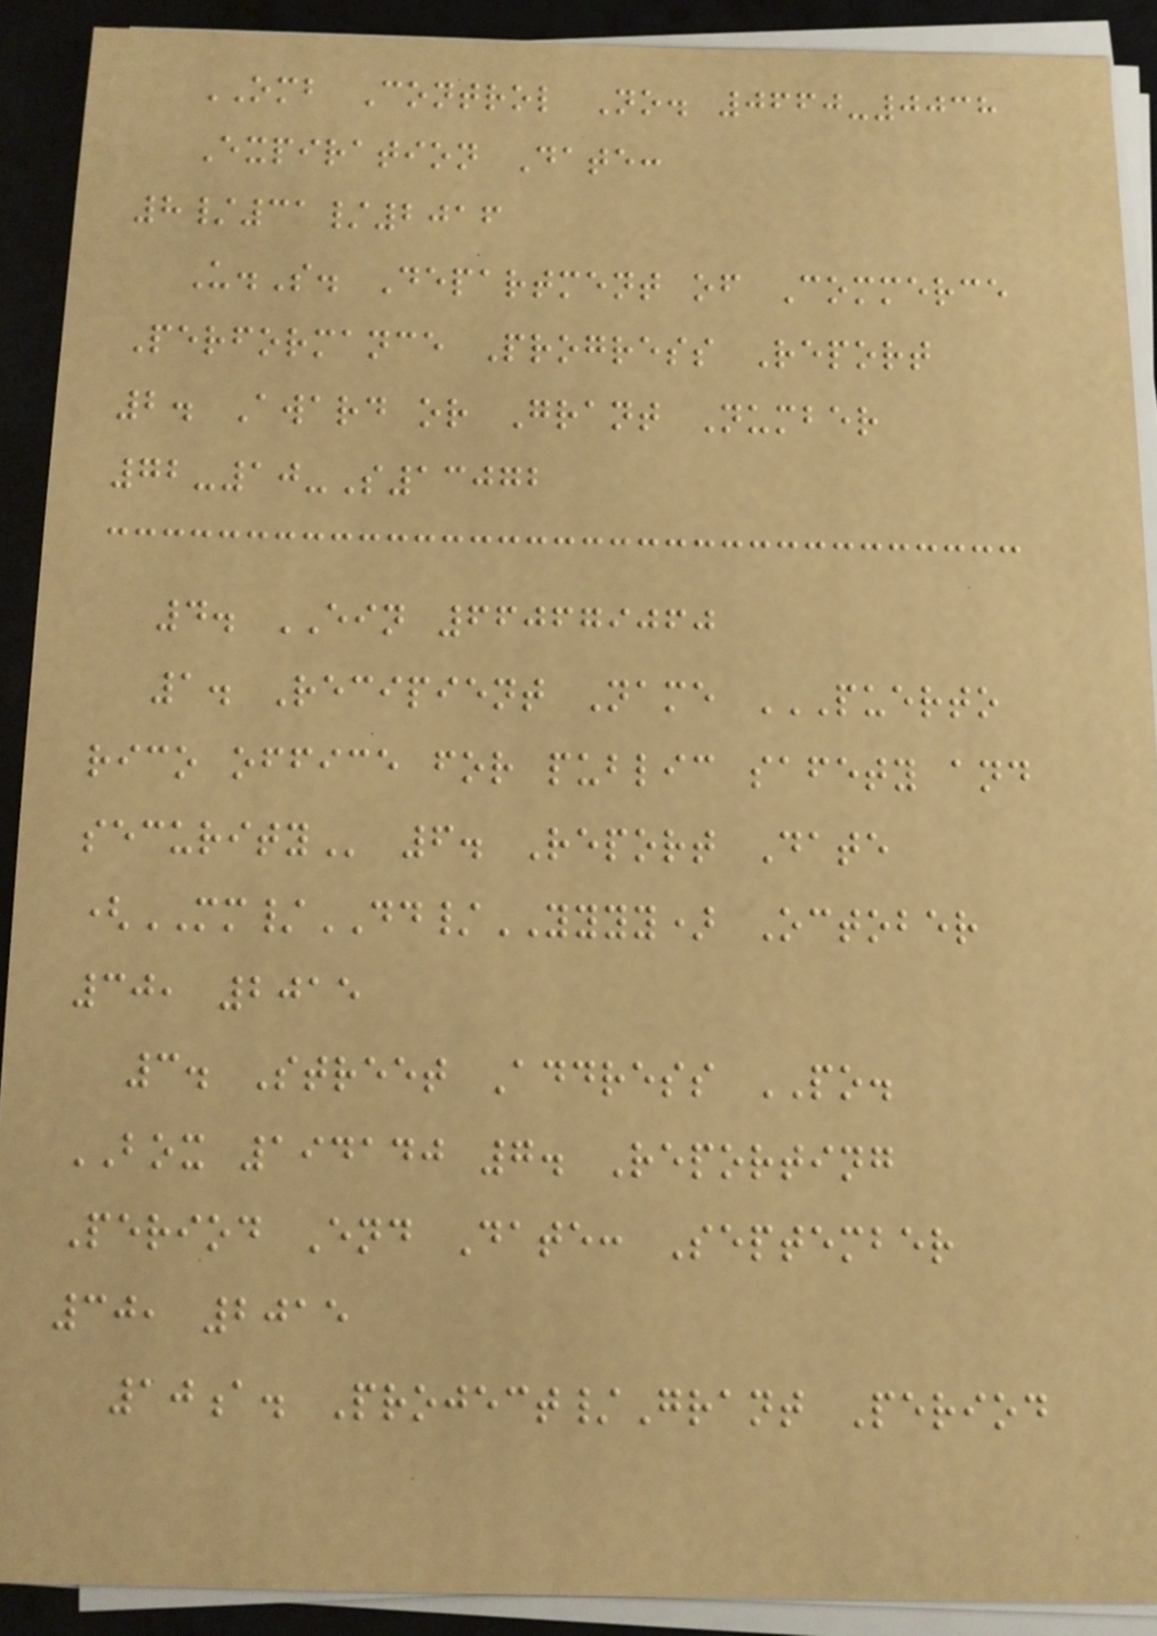OMB Control No. 0660-0038
Expiration Date:
8/31/2016
U.S. Department of Commerce
Performance Progress Report
2. Award or Grant Number
72-10-S13072
4. EIN 660679060
1. Recipient Name PUERTO
RICO OFFICE FOR PUBLIC SAFETY AND
SECURITY 6. Report Date
(MM/DD/YYYY) October
30, 2015
3. Street Address PO.
BOX 194140 7. Reporting
Period End Date: September
30, 2015
10a. Project/Grant Period
